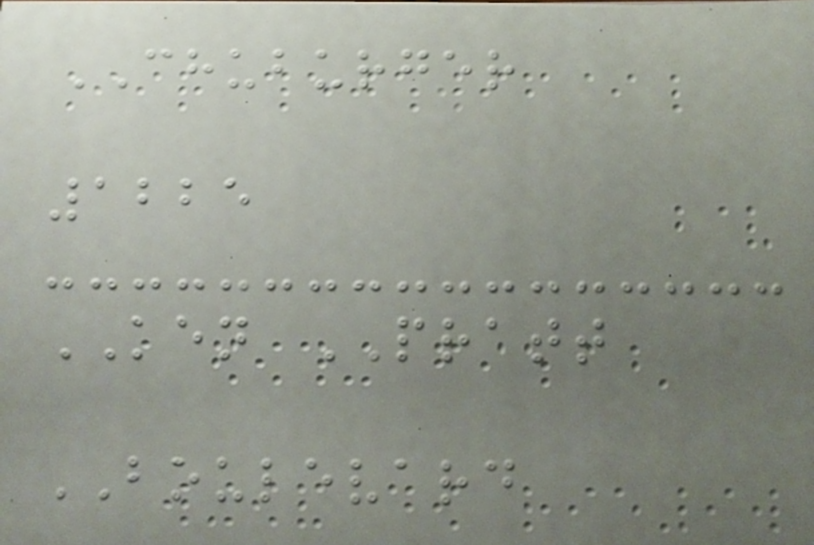CHUBURGER
1225
KEN PRATT
BOULEVARD
